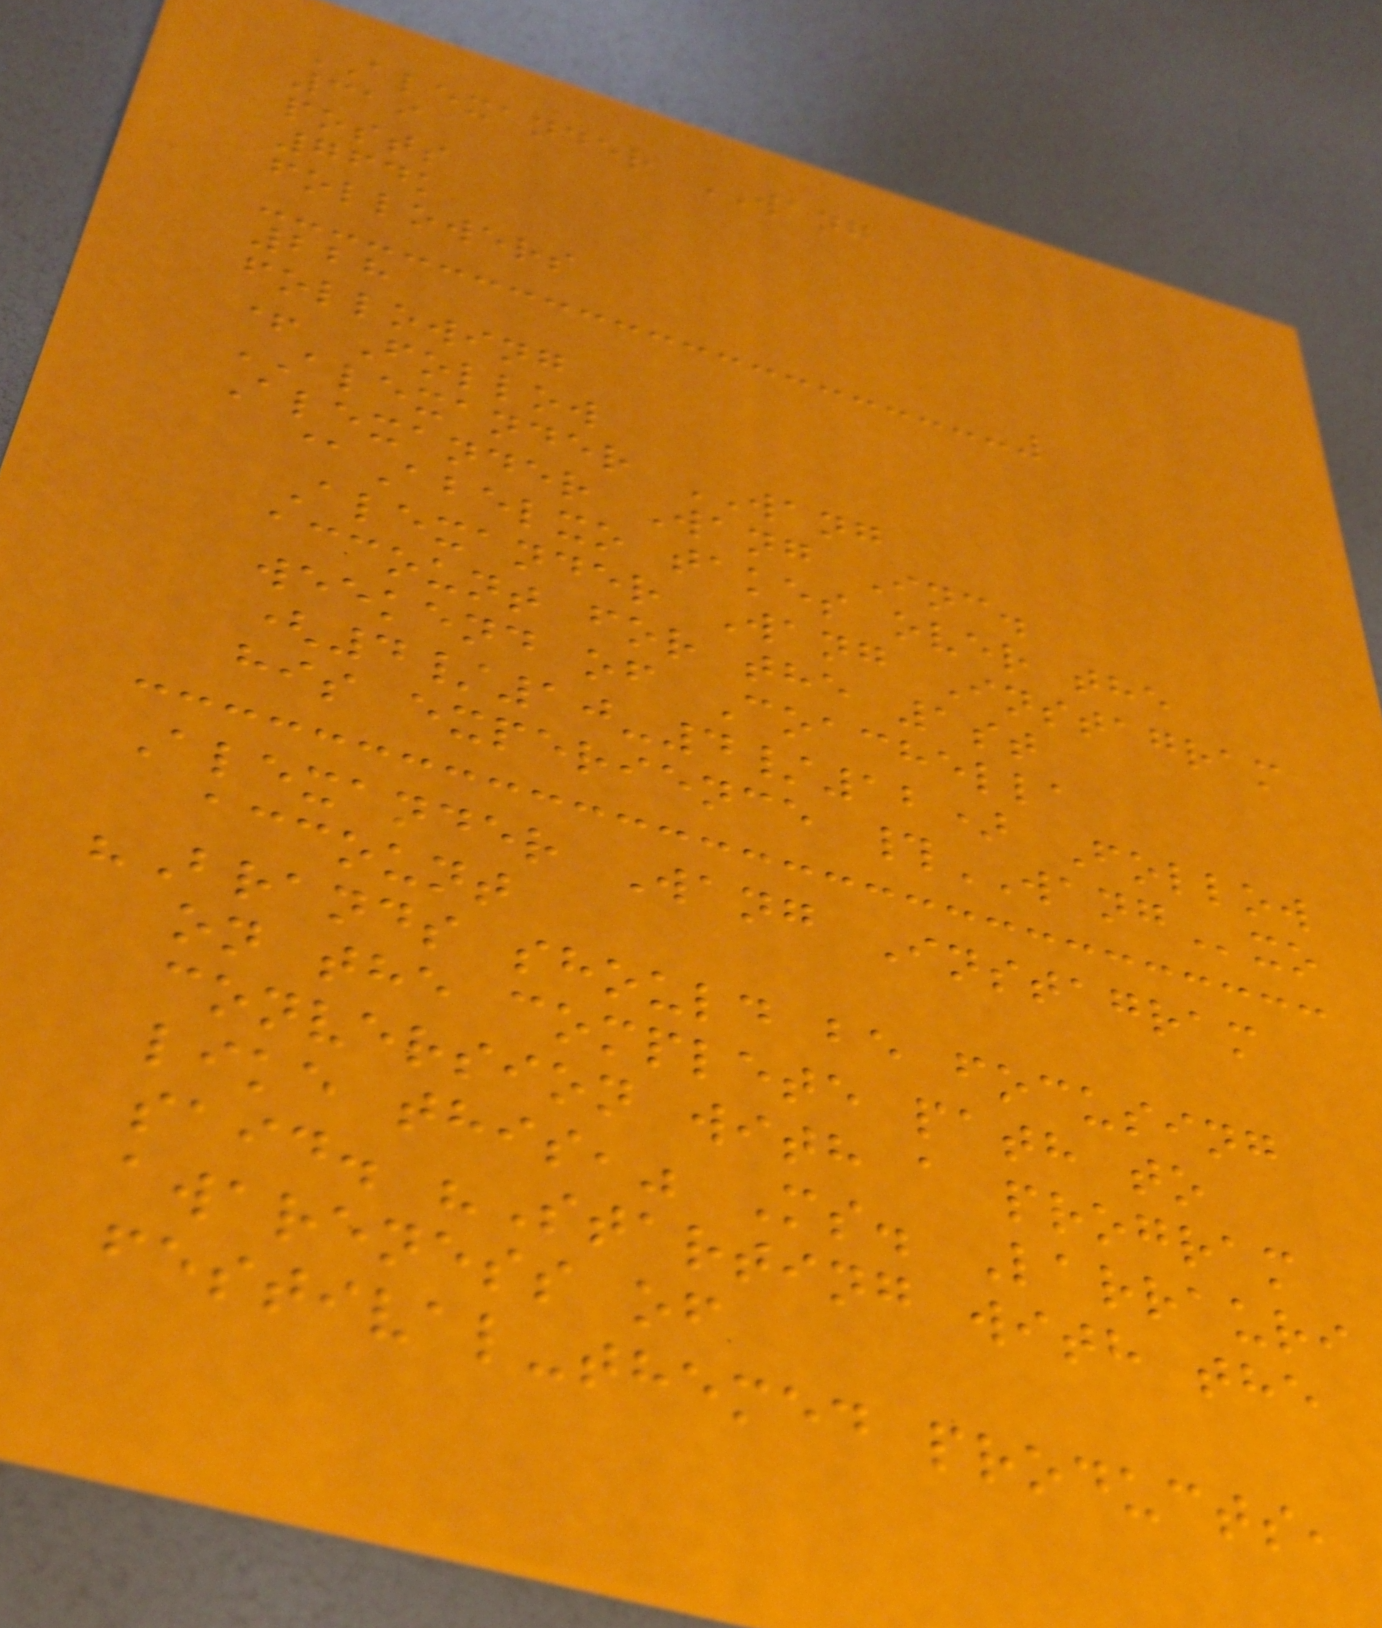ALEXANDER WANG
319
posts
764k
followers
228
following
+ Follow
ALEXANDER WANG
Alexander Wang Inc.
@Abelxo takes over the
Alexander Wang Instagram
account for the 1st
weekend of Coachella
(4/10-4/12) Follow
his experience #WANGxo
Alexander Wang Instagram
account
"Brands should be focusing
on the complete path to
conversion with a program
like this," Ms. Larrauri
said. "Starting with the
awareness of
festival-themed products,
